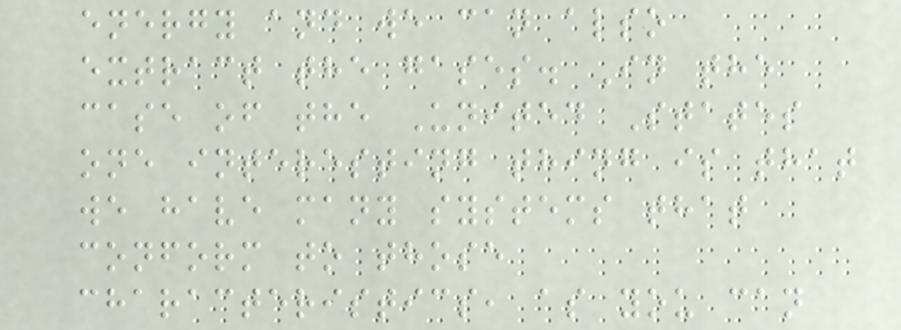energy and we can also
extract the gases. In the
case of the United States
one interesting thing is that
we have many systems that
conform to those
characteristics, as you can
